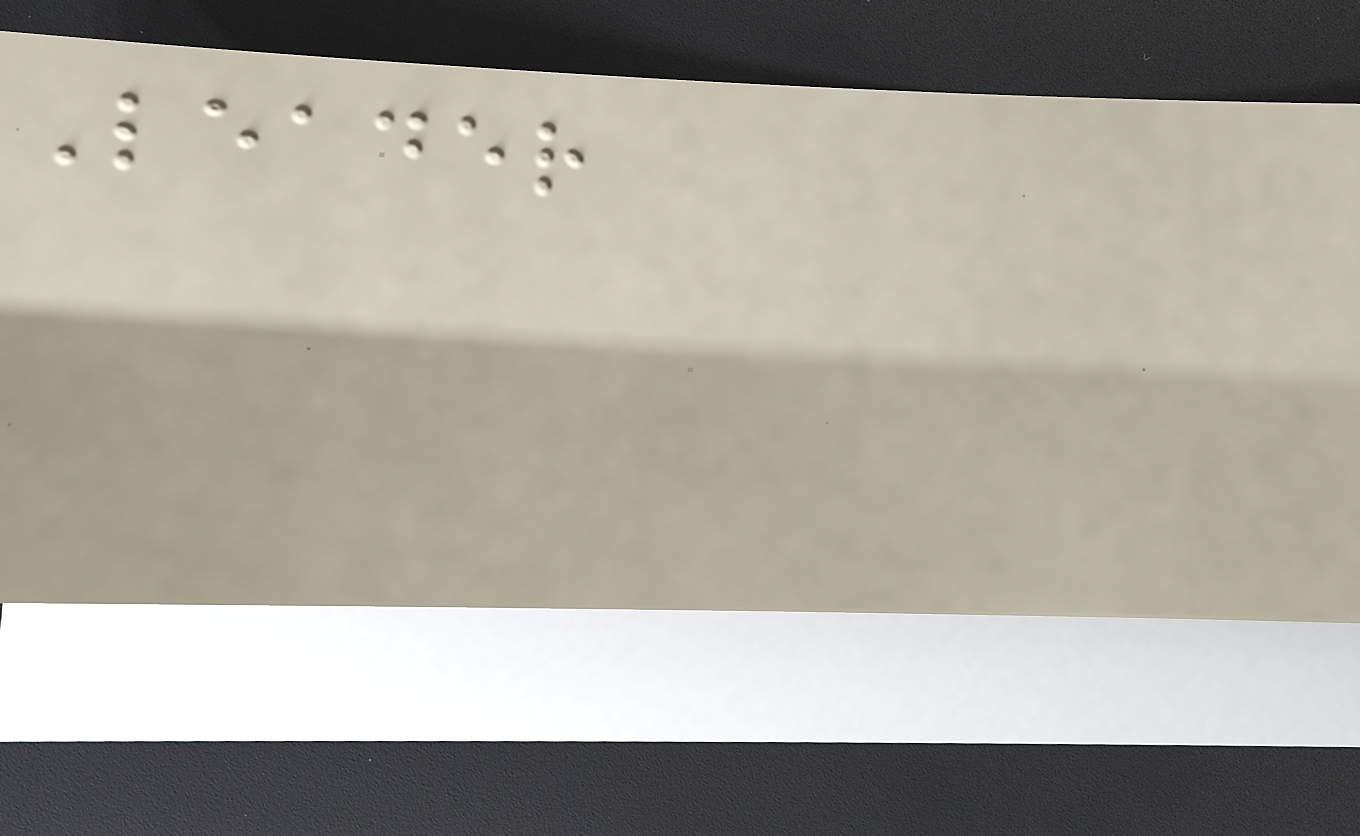Leader
